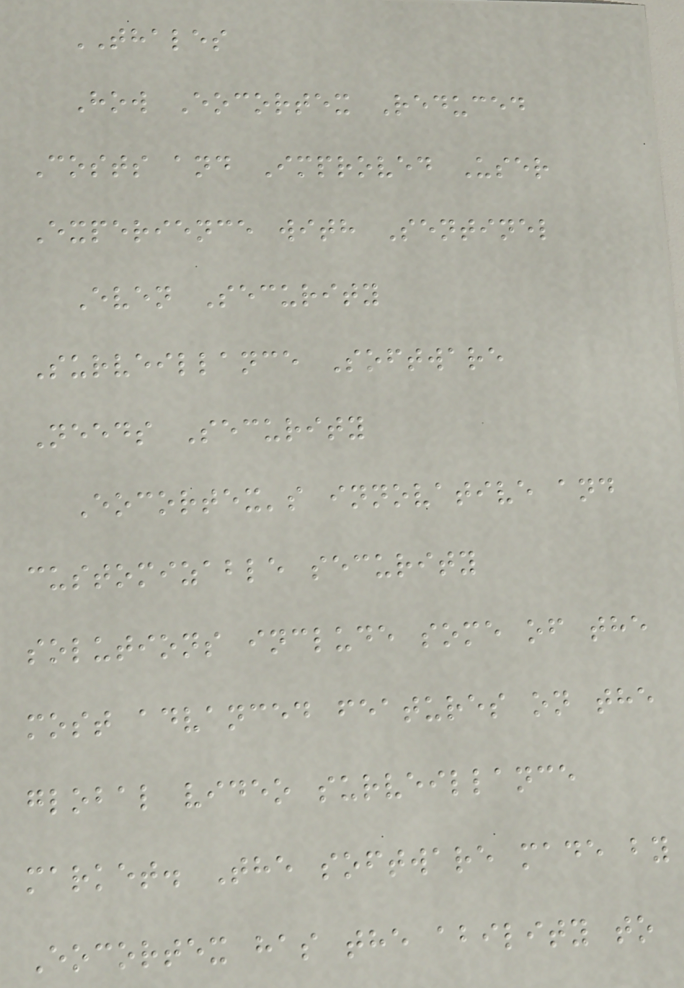THALES
How Eocortex Reduced
Costs and Improved User
Experience with Sentinel
Even Security
Surveillance Software
Needs Security
Eocortex's innovative and
customizable security
solutions include some of the
most advanced features on the
global video surveillance
market. The software made by
Eocortex has the ability to
